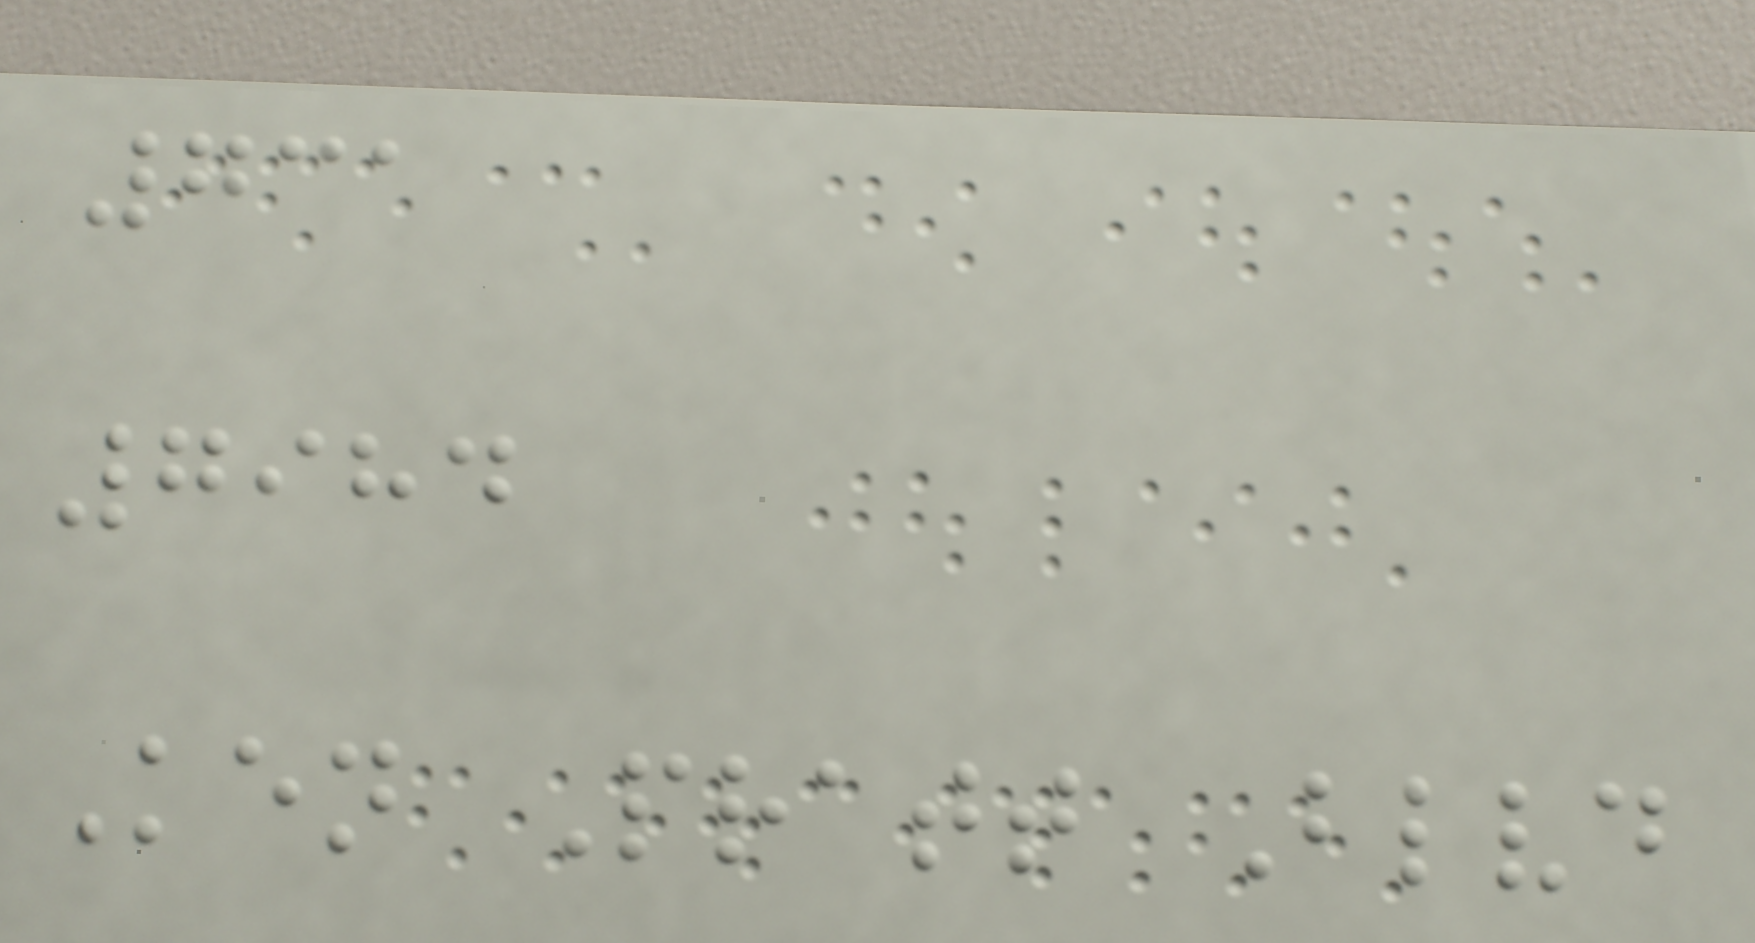731
7984
Ken Pratt Blvd
